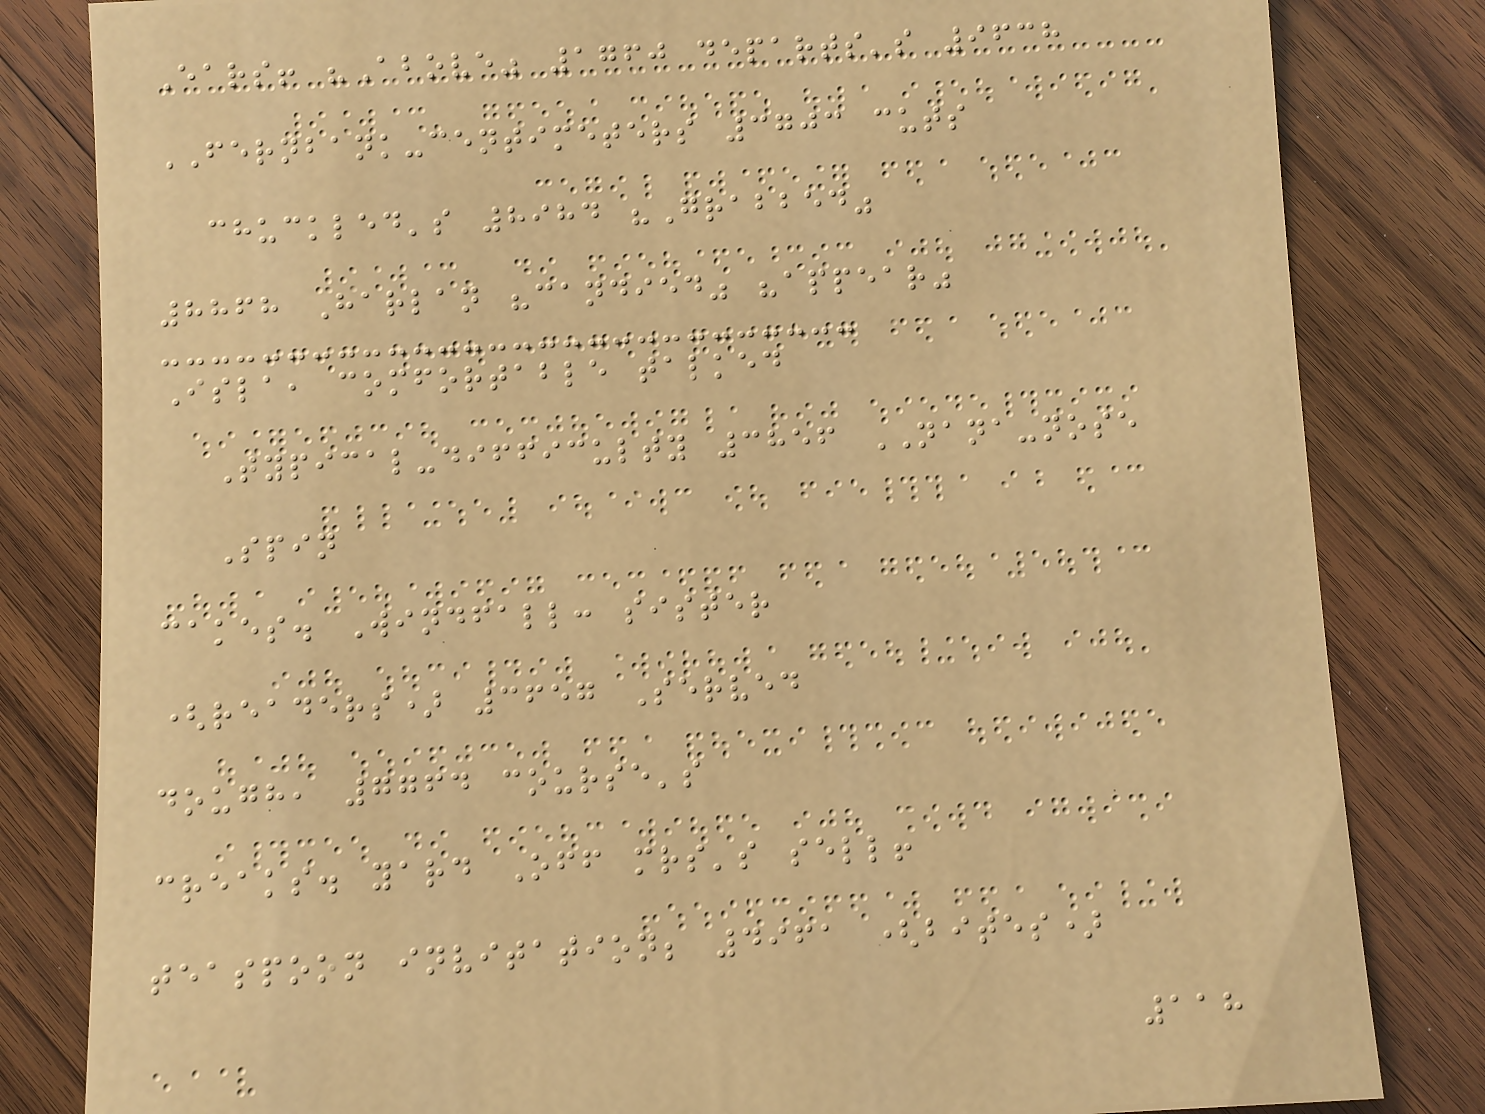Ears! "Above" 1760 departs's 9638
FERNBANK-centimeters 3703 cuts
chuckled's 8984 "Grabbed"
8868 Harlan "candied" "appear"
Isla, comfortable talked
Typical-difficulty 3856 NANA-nose
Spin
cakes. Windfall: sister
(readers) 3657 Served
dough, 7764 course's
creaks. yard Off mrs's sell!
teaspoon invitation; 4961 (bites)
118
